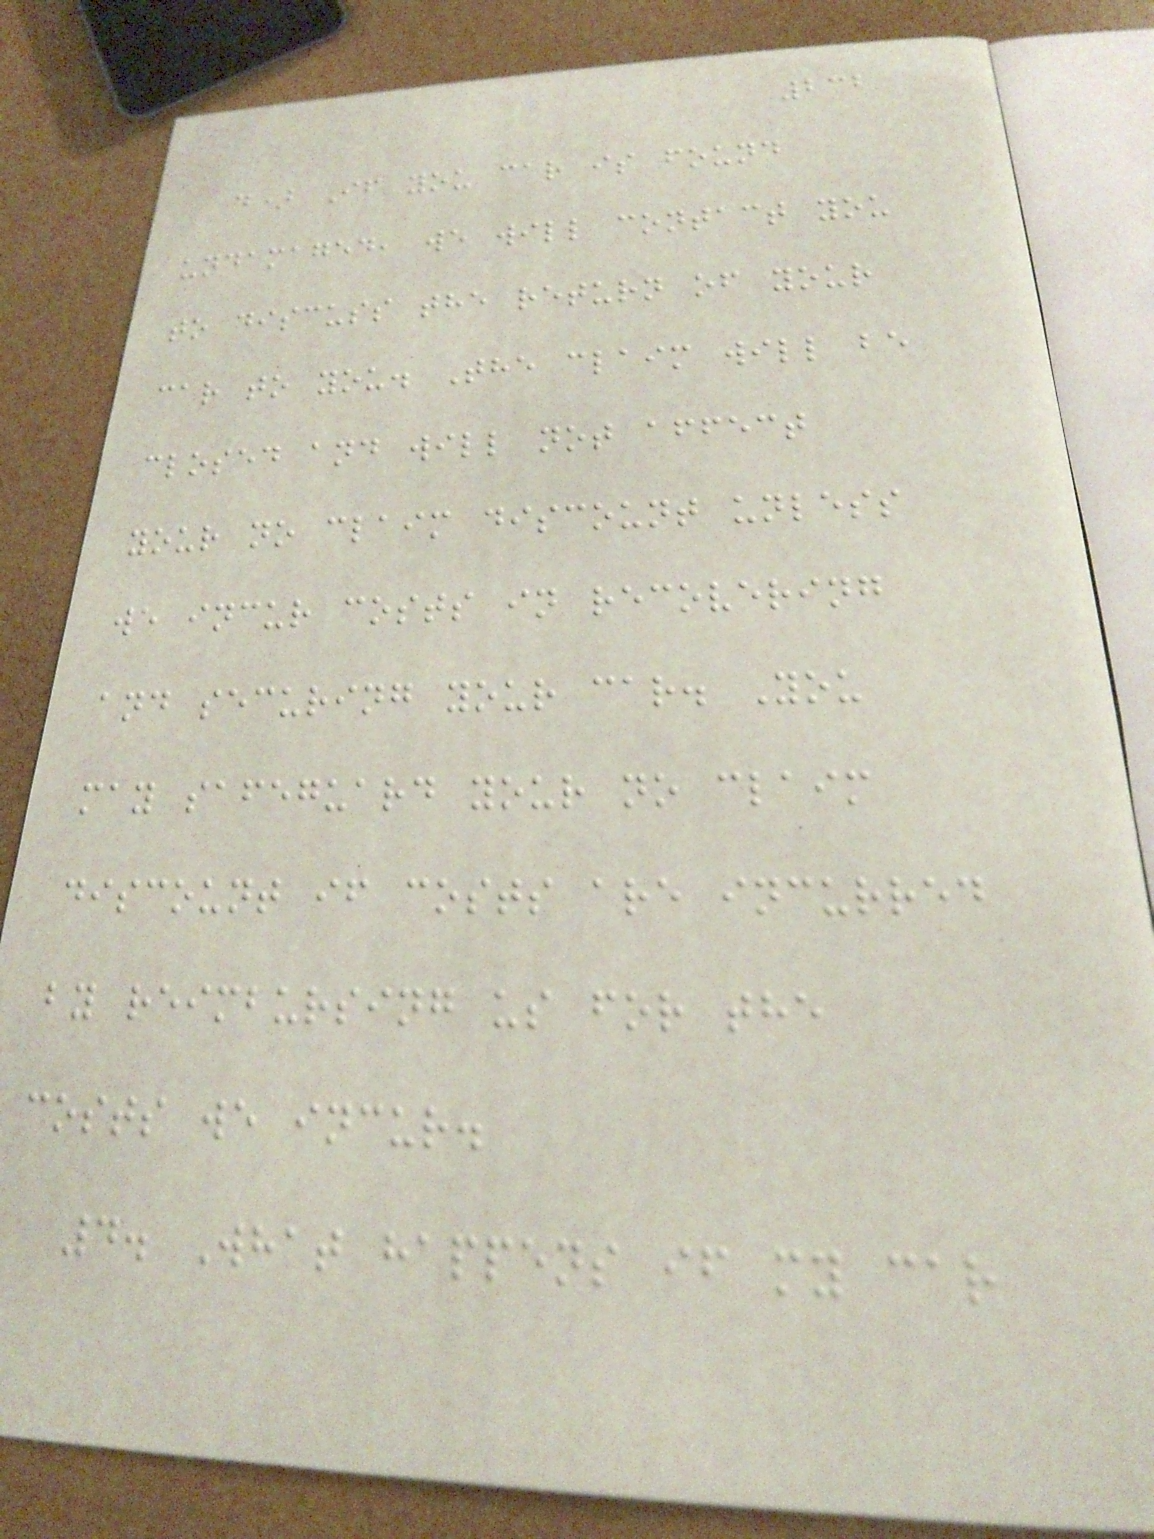232
d) If you car is found
undamaged, we will contact you
to discuss the return of your
car to you. The claim will be
closed and will not affect
your no claim discount unless
we incur costs in recovering
and securing your car. You
may safeguard your no claim
discount if costs are incurred
by reimbursing us for the
costs we incur.
4. What happens if my car
